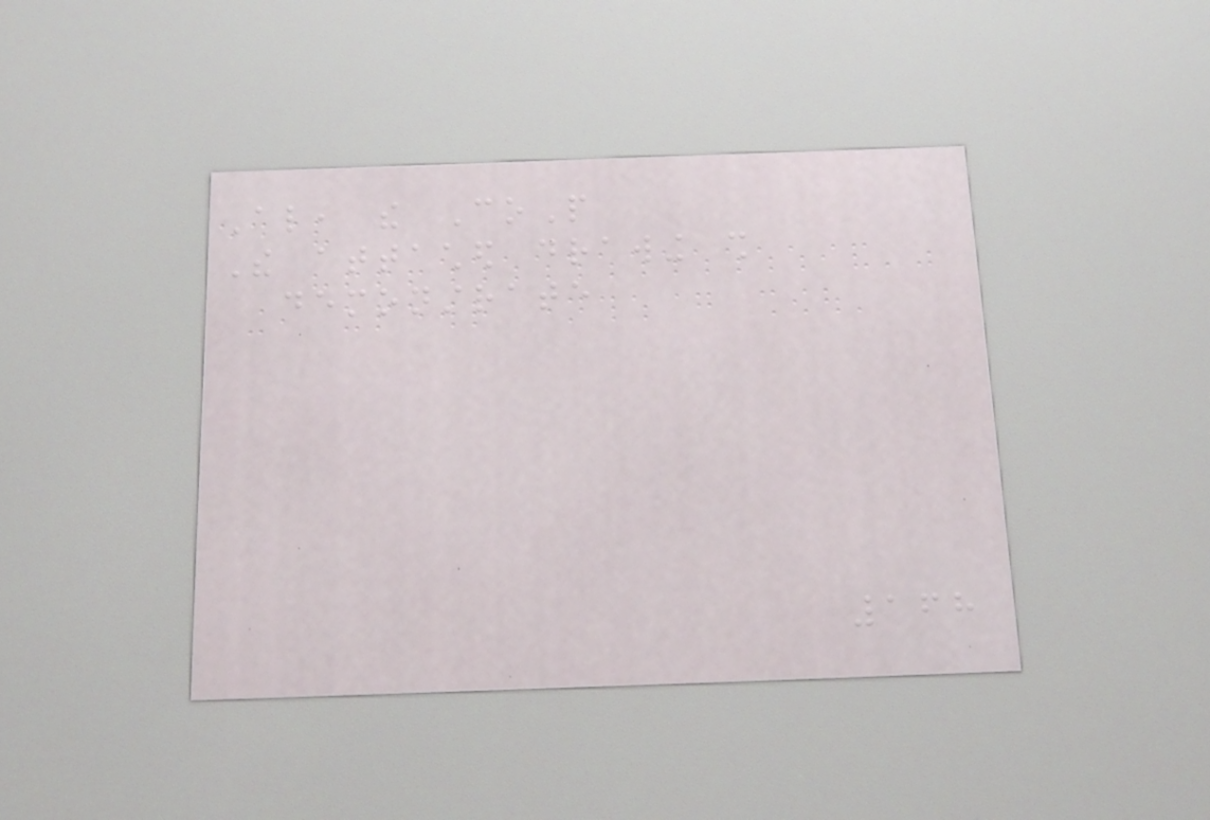Also, the CoP
The attached drawing shall
demonstrate
168
